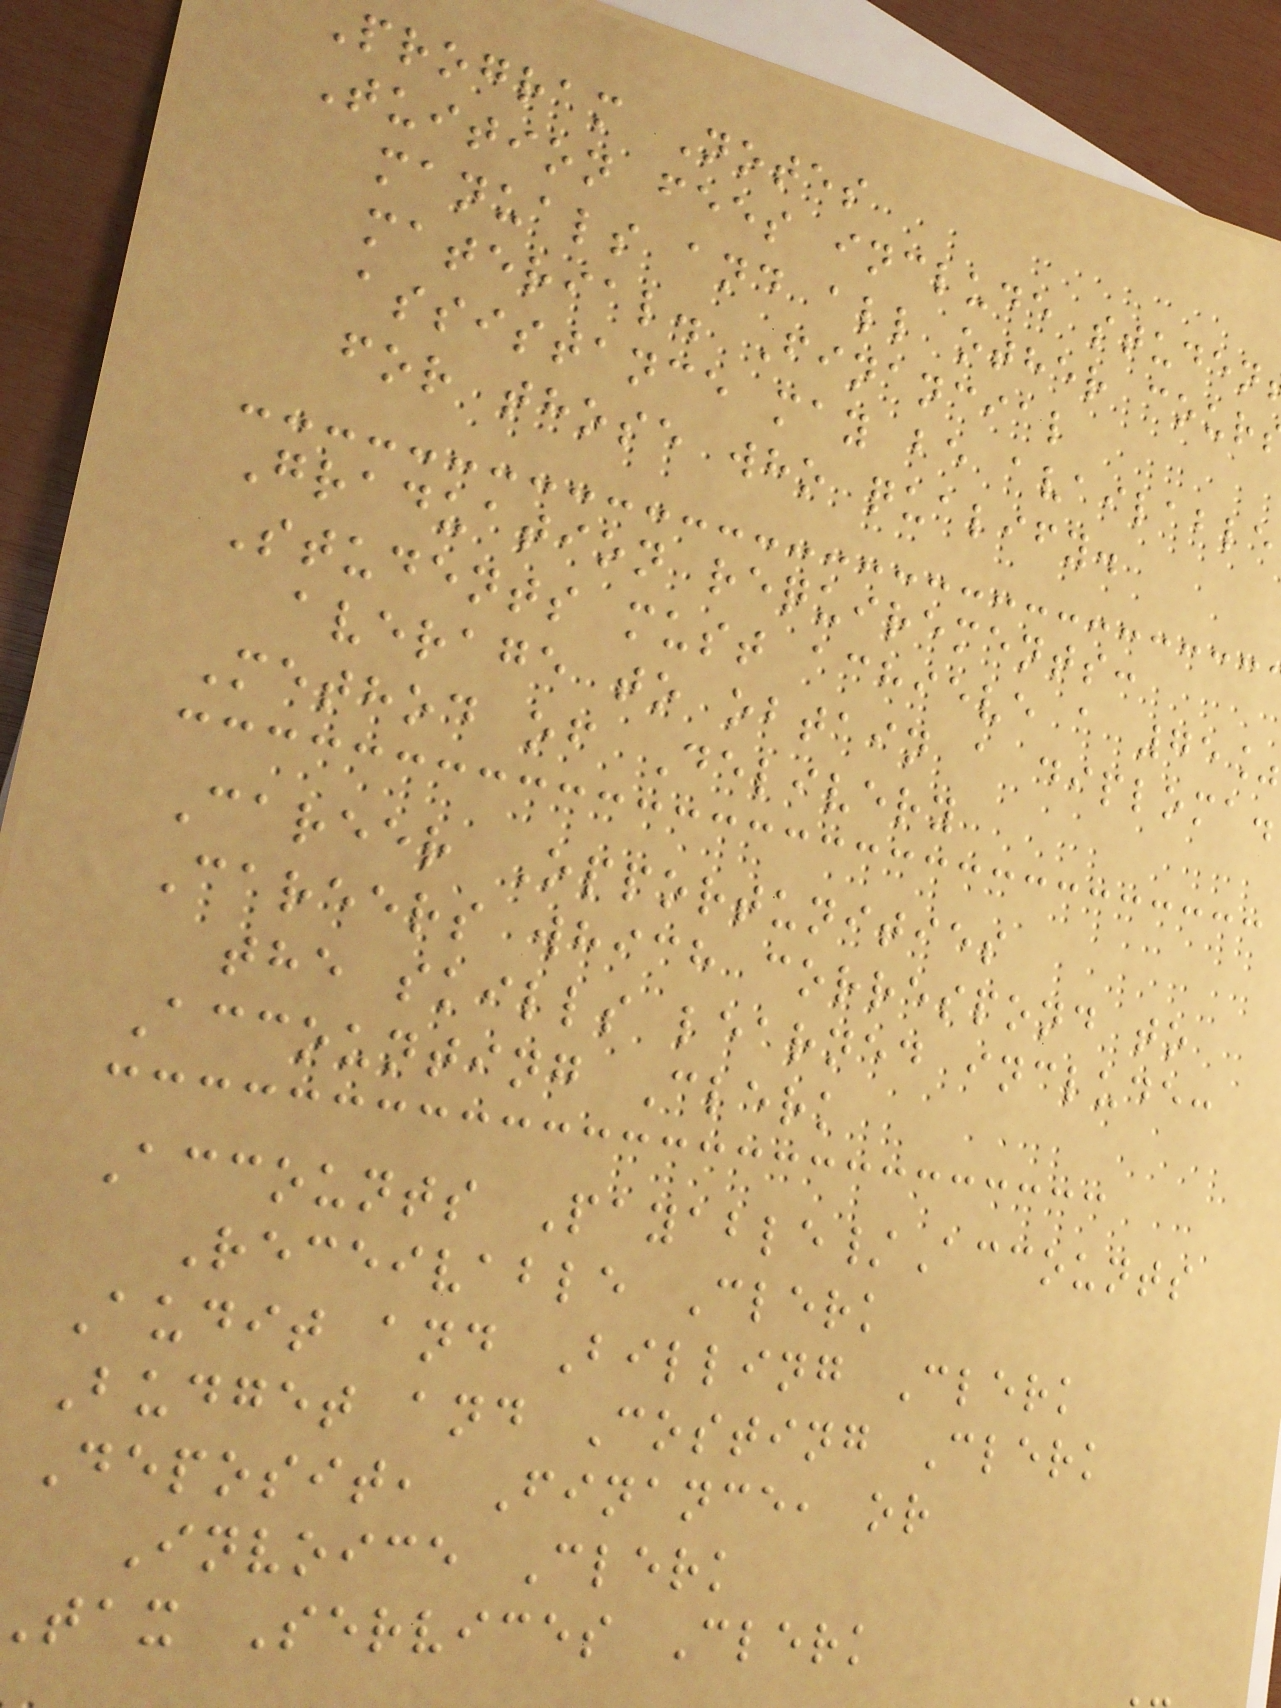program Notes
Tuition fees include studen
manuals and all other cour
material. Financial
assistance may be available
for those who qualify.
Graduation requirements:
Students must achieve a 75%
average to obtain a diploma.
Method of Delivery
Career Opportunities
Careers which correspond to
the skills learned include:
Accounting Clerk
Accounts Payable/Accounts
Receivable Clerk
Audit and Billing Clerk
Budget and Costing Clerk
Deposit, Finance, or
Invoice Clerk
tax Services Clerk
